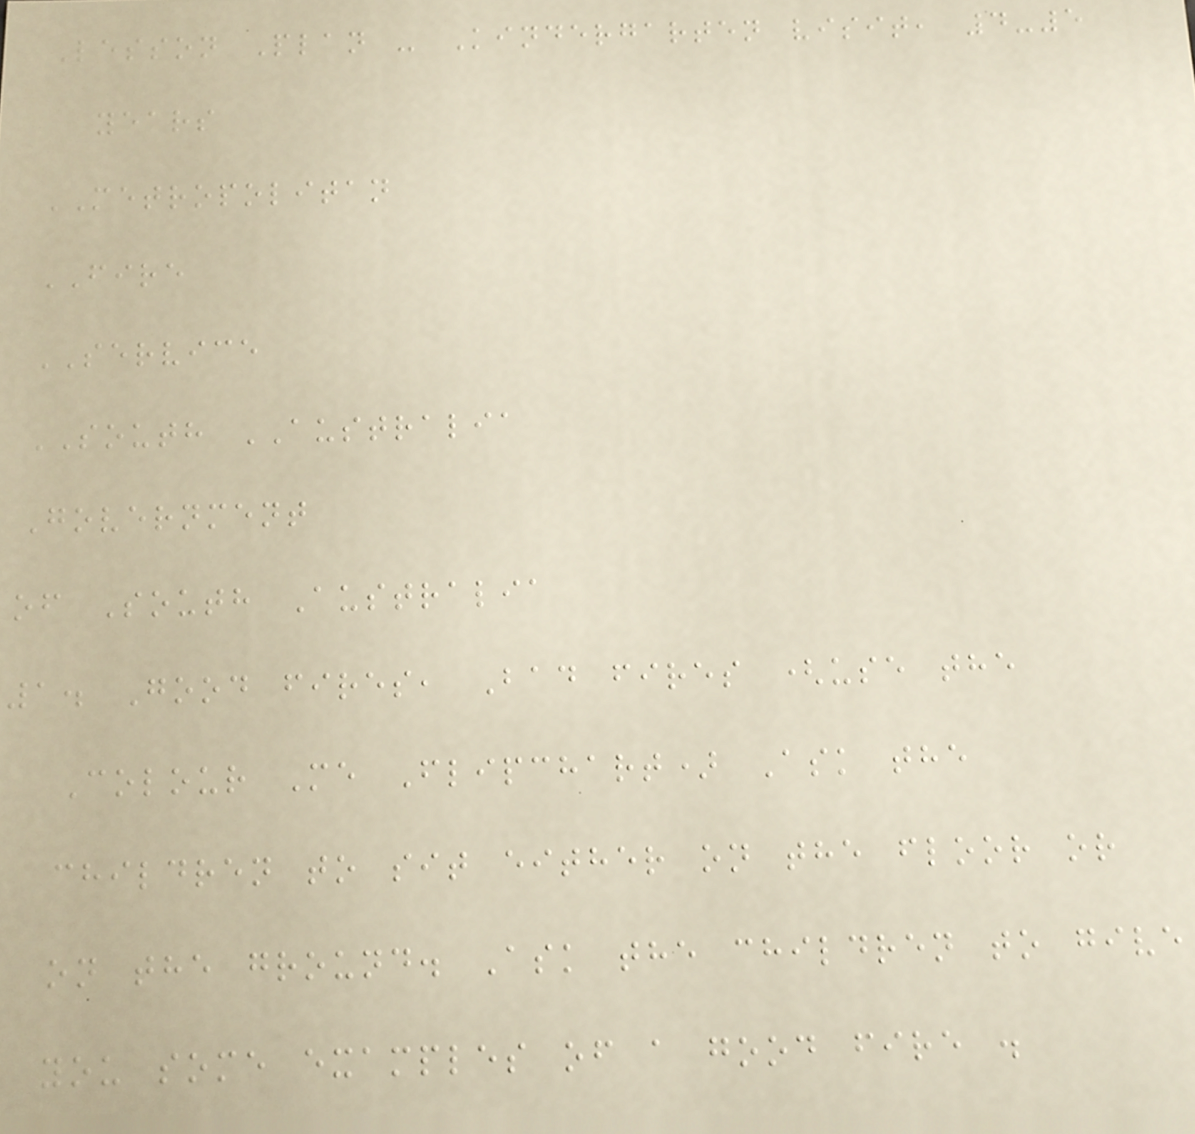Lesson Plan - Kindergarten visit, 4-5
years
METROPOLITAN
FIRE
SERVICE
SOUTH AUSTRALIA
Government
of South Australia
1. Good fires, Bad fires (use the
Colour Me Flipchart) Ask the
children to sit either on the floor or
on the ground. Ask the children to give
you some examples of a good fire .
